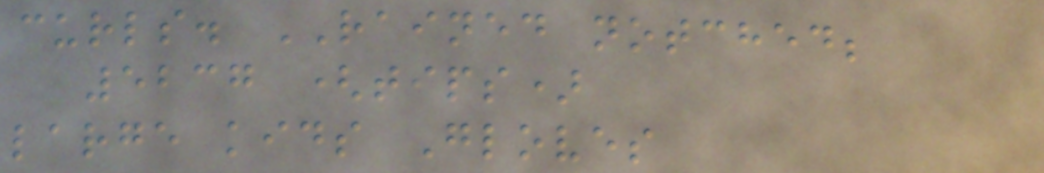curls. RAINED notched;
5237 (tips)
large kids Gloves
